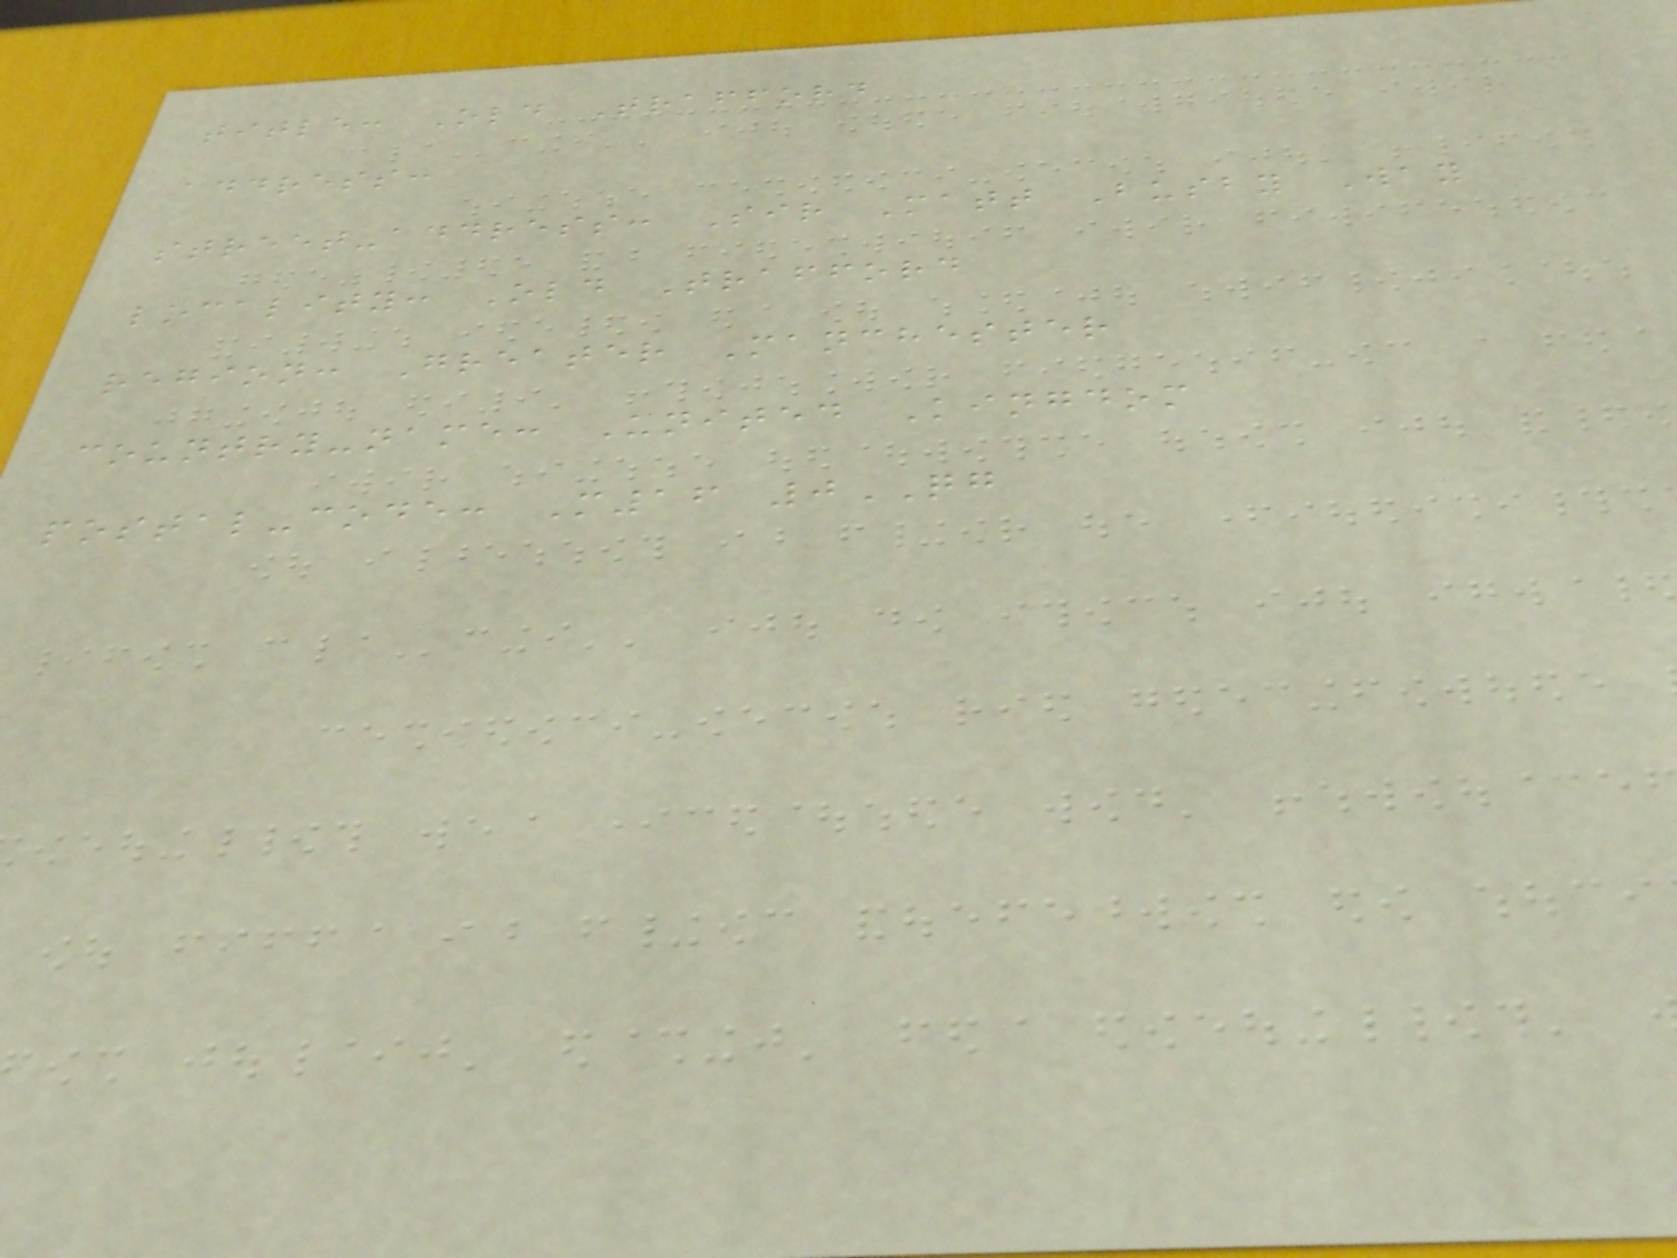title: Old Trafford
address:
street-address: Sir Matt Busby Way
locality: Old Trafford
region: Greater Manchester
country-name: United Kingdom
postal-code: M16 0QG
